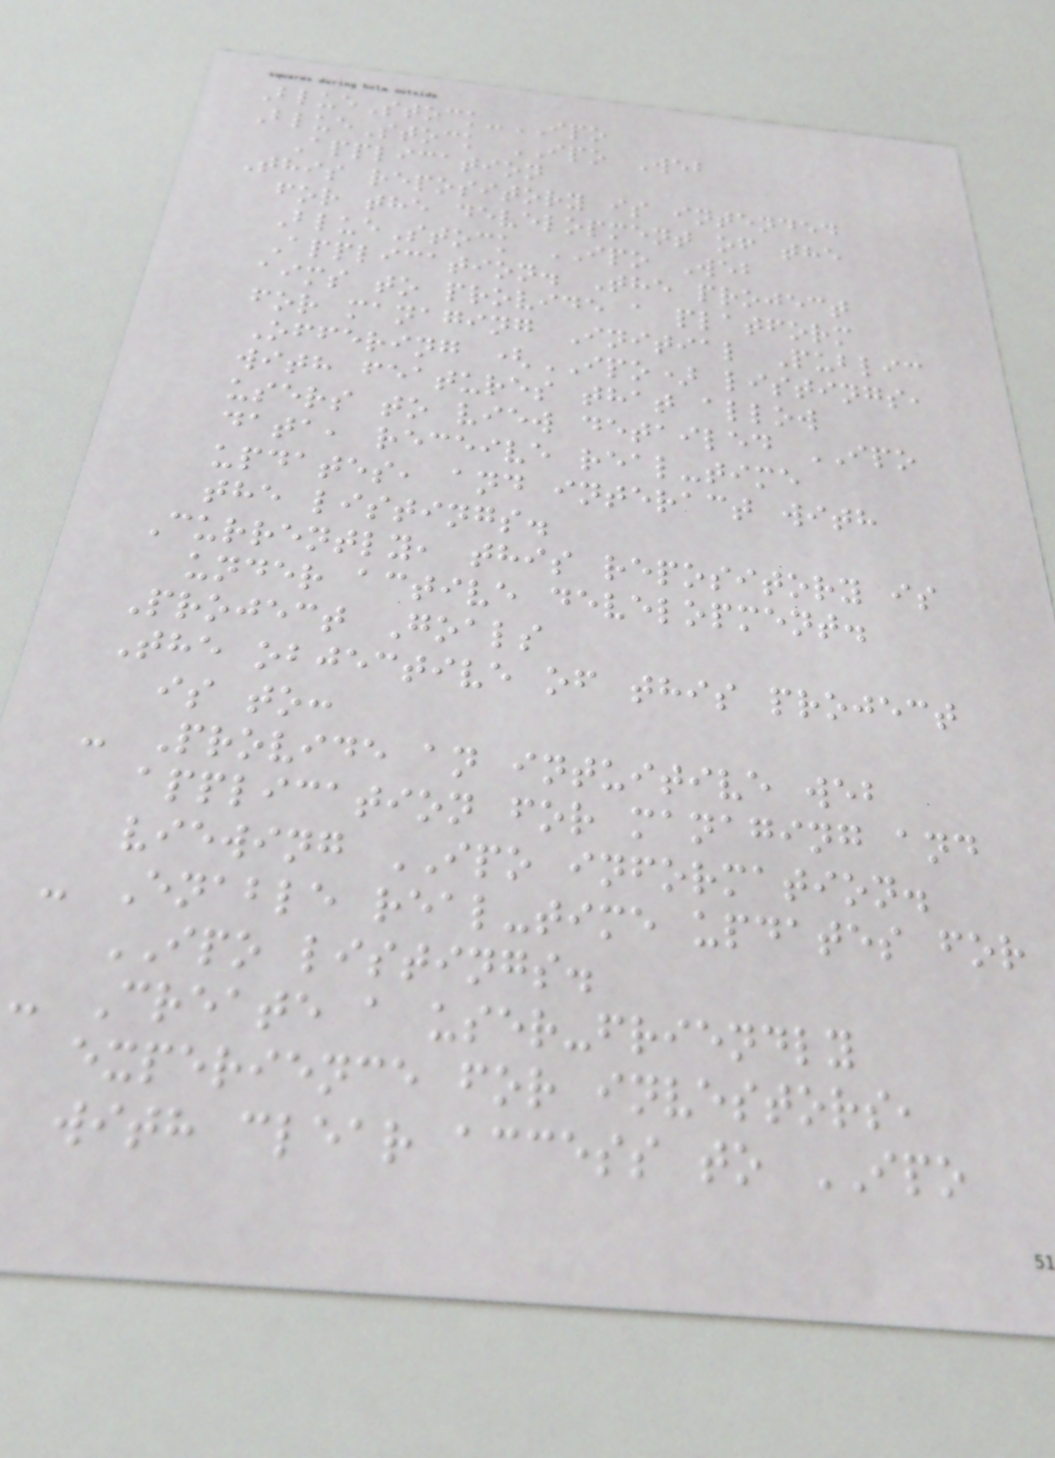BlueStock-IPO
BlueStock IPO Web
Application
This repository is intended
for the development of the
BlueStock IPO Web
Application. The project
aims to provide a platform
for managing Initial Public
Offering (IPO) listings,
with features that allow
users to view detailed IPO
data, receive real-time
updates, and interact with
the listings.
Currently, this repository is
under active development.
Project Goals
The objective of this project
is to:
- Provide an intuitive web
application for managing and
viewing IPO information.
- Enable real-time updates for
IPO listings.
- Create a user-friendly
experience for investors,
with clear access to IPO
